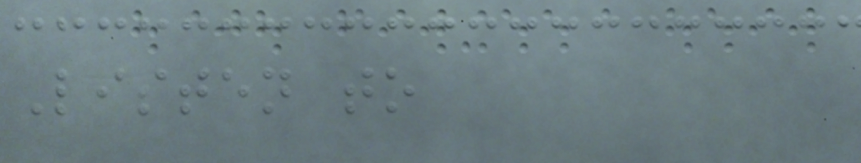Listen to
